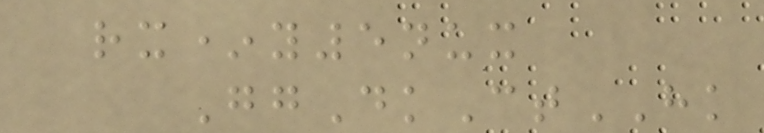rx*y5nux
GgDkCtHK
